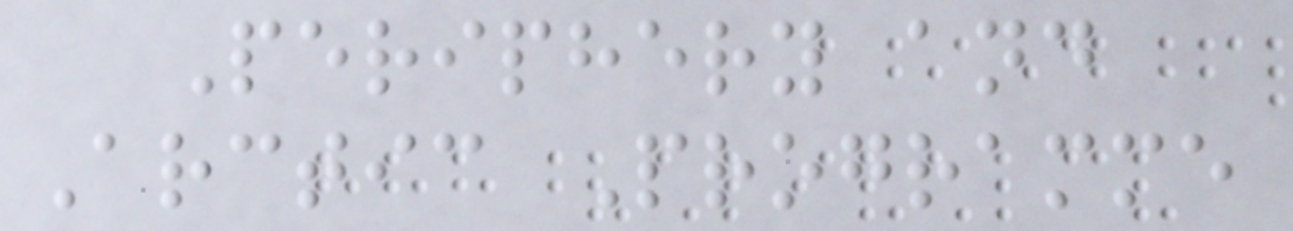Periphery and
Arctic Programme
